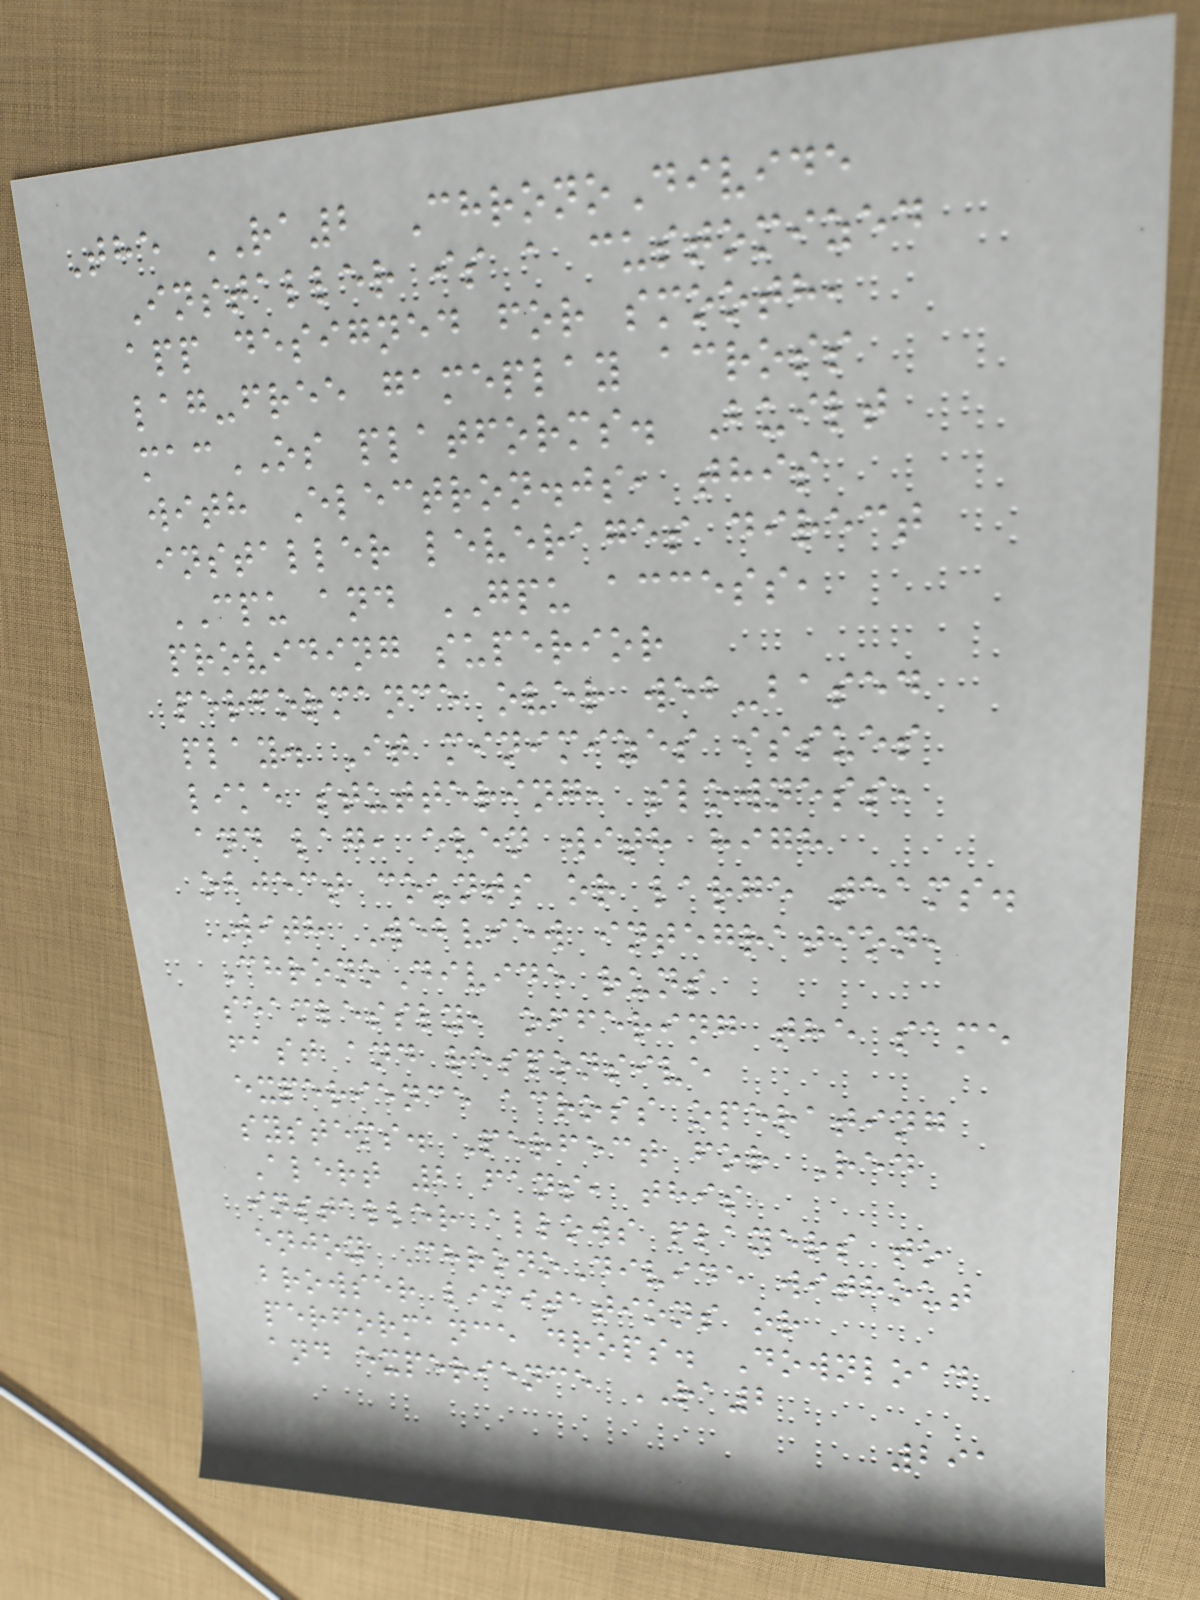The RA2 ChronoDivide
Installer is a customized
app designed for smooth,
lag-free gameplay across
macOS platforms. Built
with Electron.js, this
installer leverages direct
CPU and GPU access,
providing superior
performance over web-based
play. It minimizes issues
like stuttering, slowness,
and lag, even with high
object counts or large teams.
With Webview integration,
ChronoDivide runs
seamlessly, offering the same
fast and responsive
experience across operating
systems. Perfect for Red
Alert 2 fans, this
installer allows players to
enjoy ChronoDivide without
browser limitations or
performance drops. Download
and experience RA2
291
